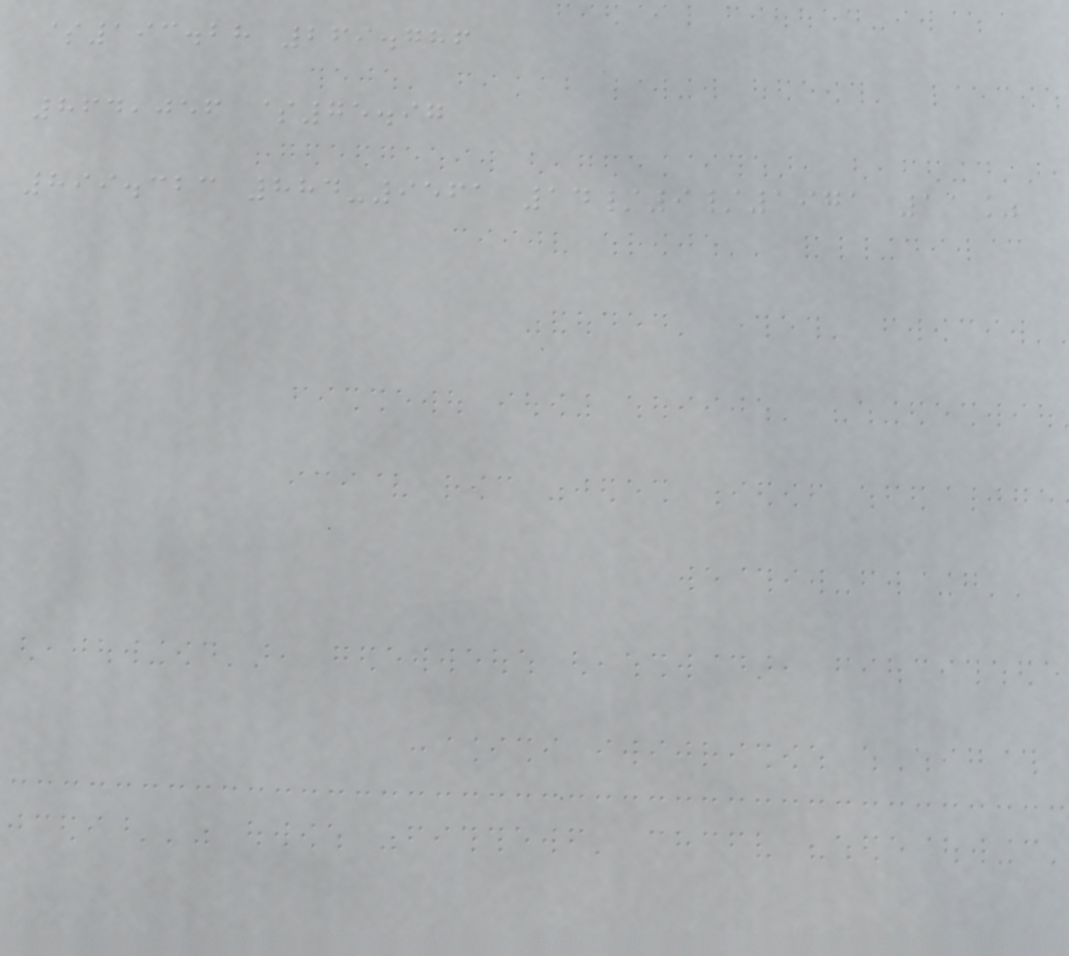$193.28 269.786
864,056 $75.97
899.323 884-9561 14/9/1971 11%
